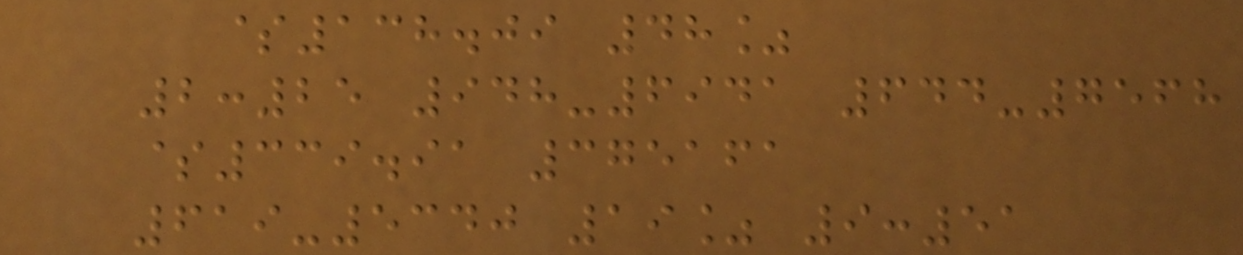$138.09 48%
2:25 948-6941 644-7568
$339.91 375161
619-5340 19% 9:51
